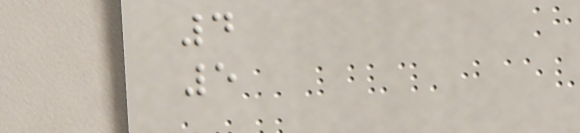4
5
